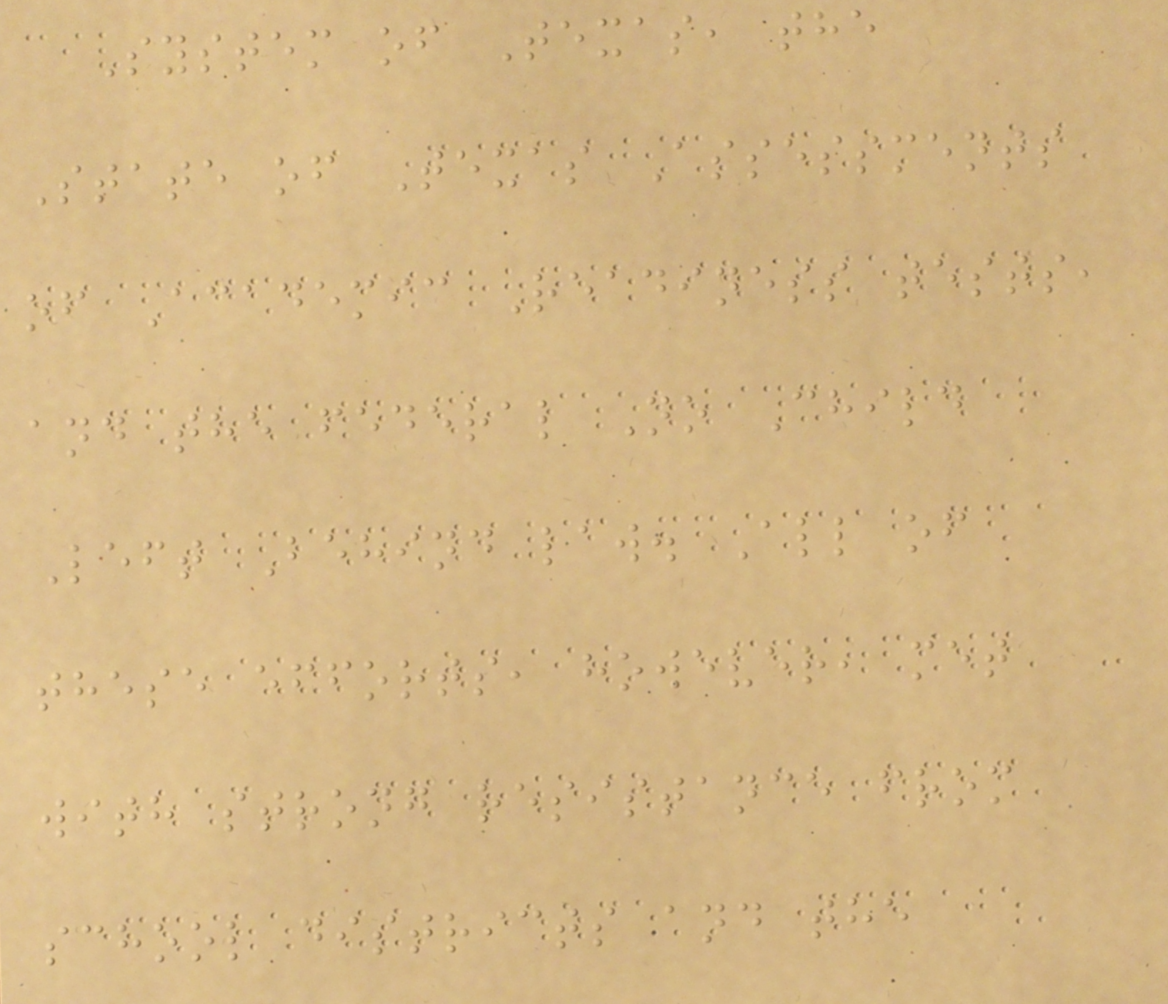System of Texas, the
State of Texas Assessments
of Academic Readiness tests,
and the federal No Child
Left Behind law. All of
these efforts, however, met
with strong resistance from
school districts and the
